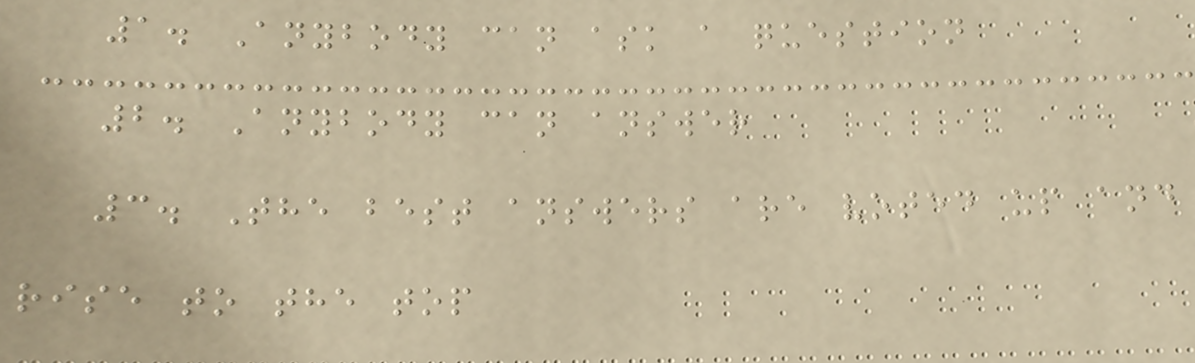1. Anybody can ask a question
2. Anybody can answer
3. The best answers are voted up and
rise to the top
